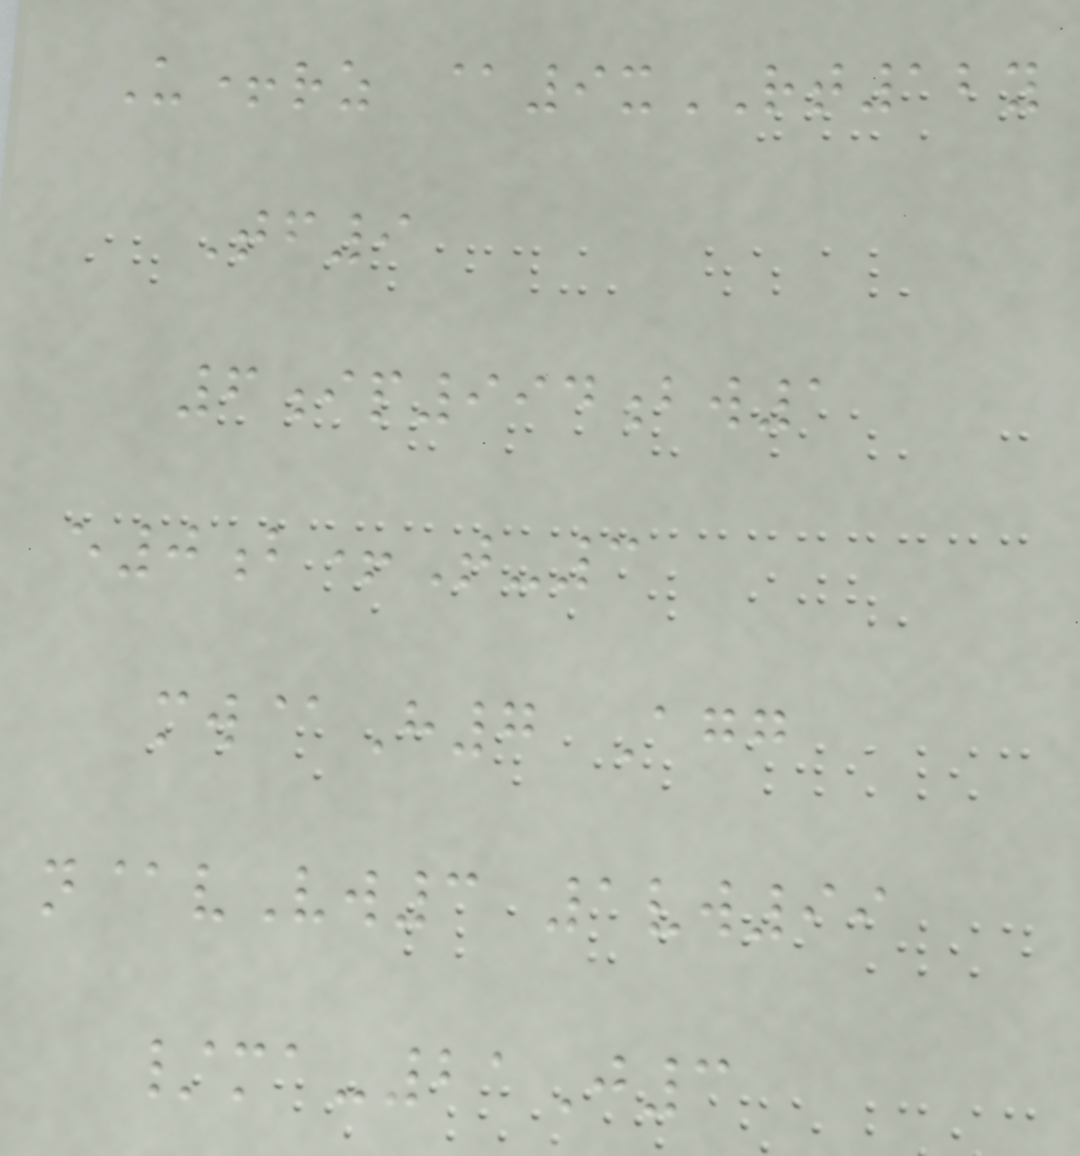U+rz @9xRT12y
Tf9
6ip994bw1
e0b+T-3
mw@H7 Agg
n@vVw3 1vw99
/ma-21J3
